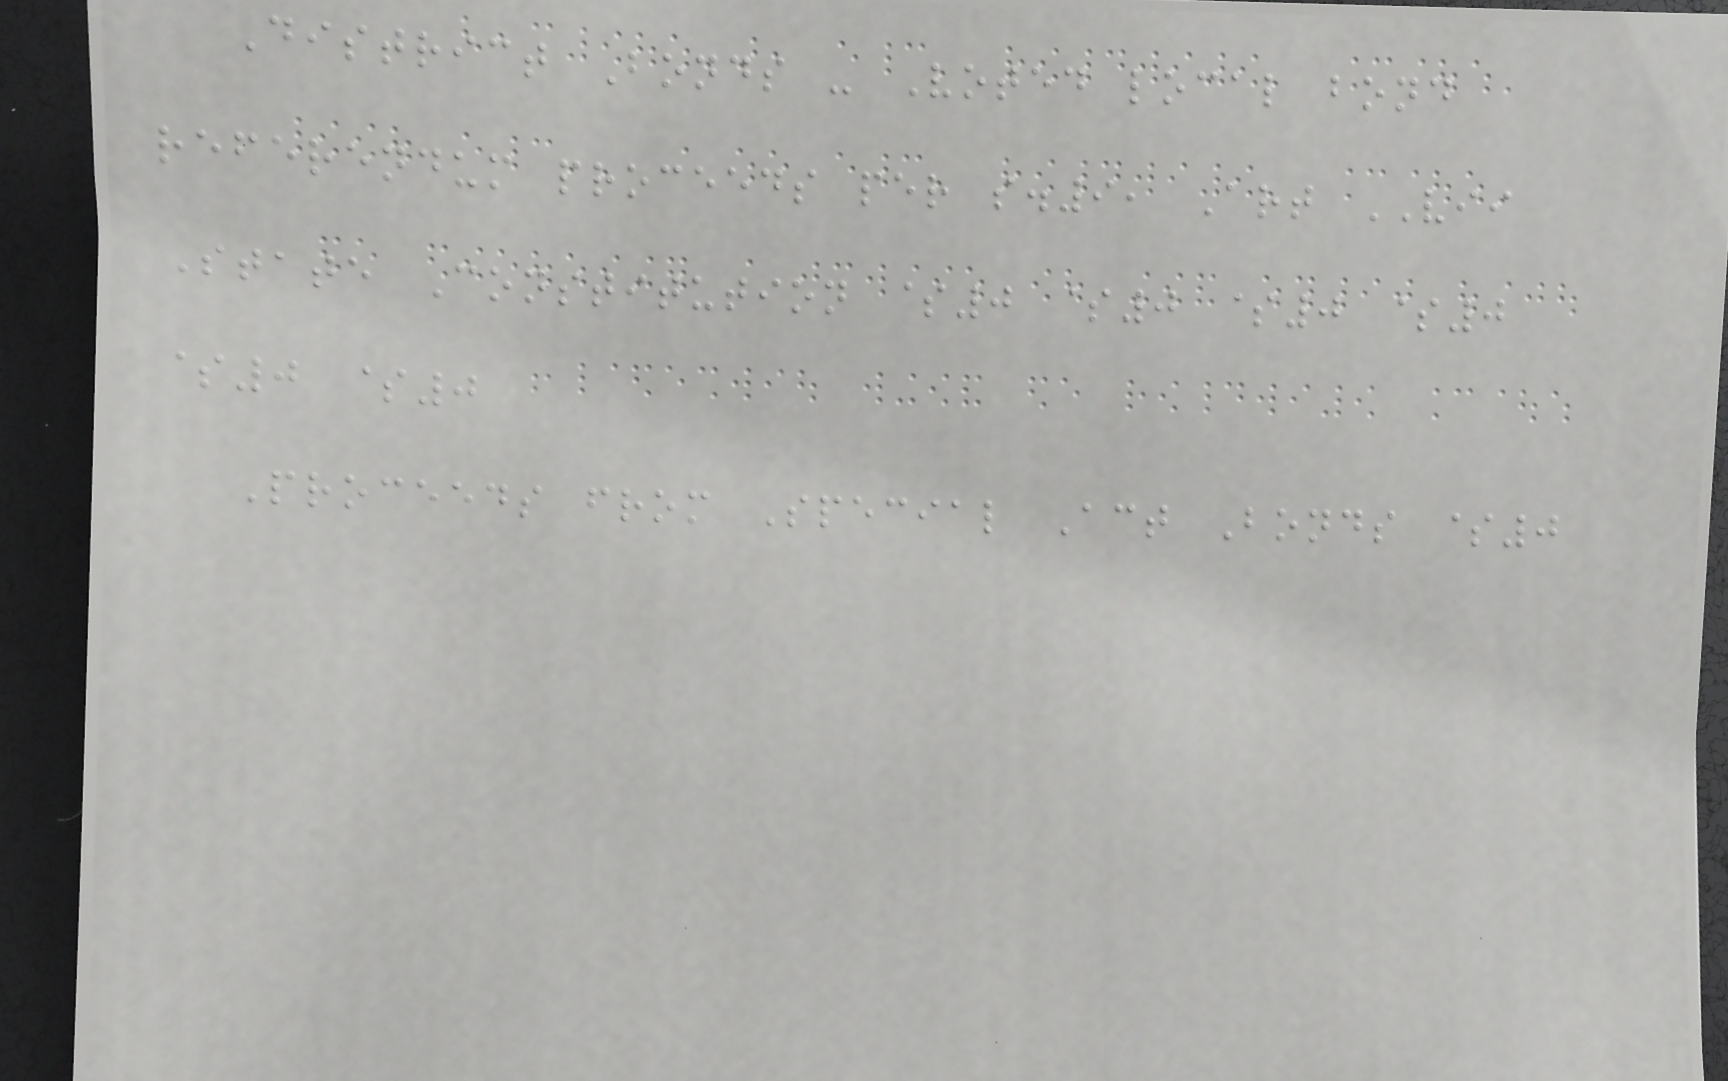District Bonds - Voted local bond
referendum proceeds per s.9, Art VII
State Constitution $0 $0 $0 $0
$0 $0
Proceeds from Special Act Bonds $0
